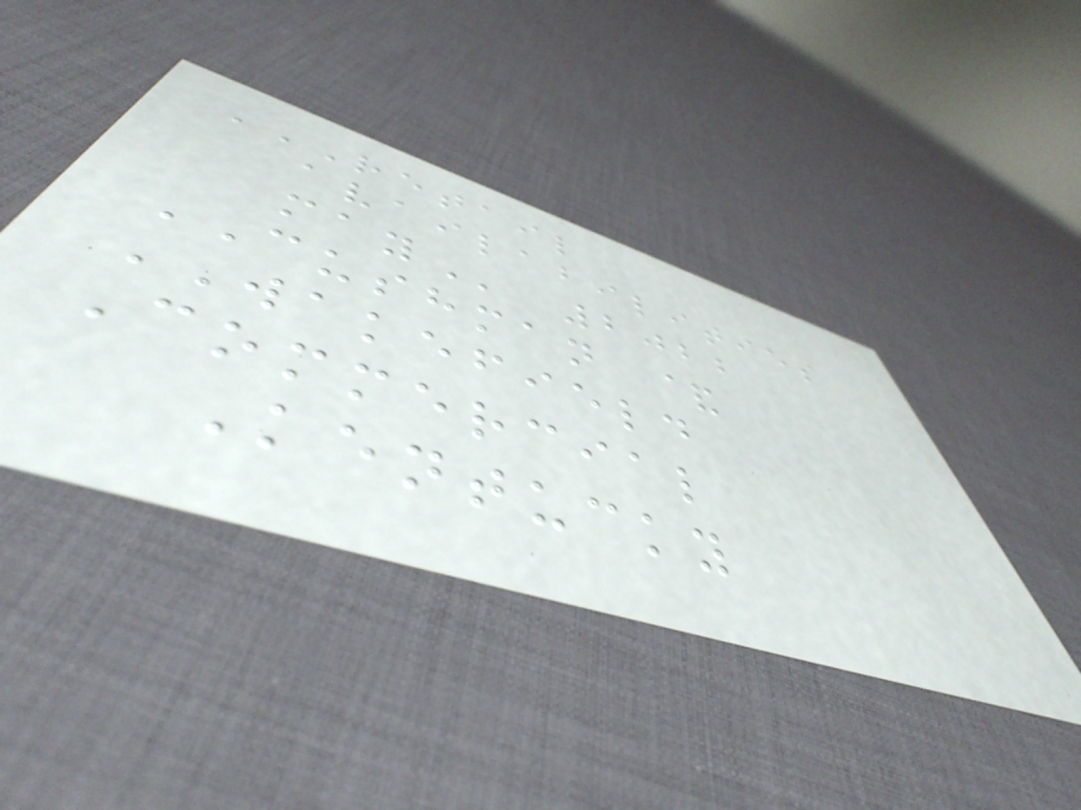RETAIL
AVAILABILITIES
MAY 2022
CUSHMAN &
WAKEFIELD
Commercial
Kentucky
